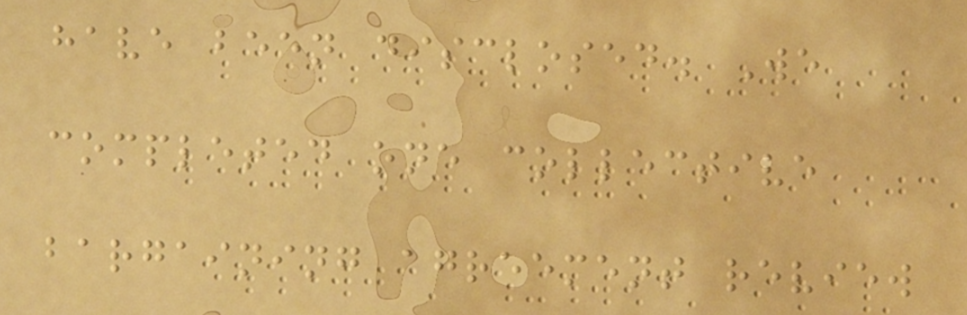have been disclosed. We
completed one collective
bargaining agreement review
